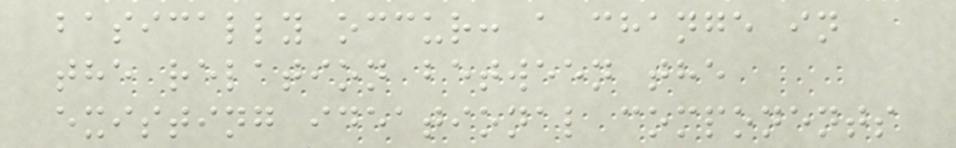basically occur: a change in
the relation between the
existing ideational components
